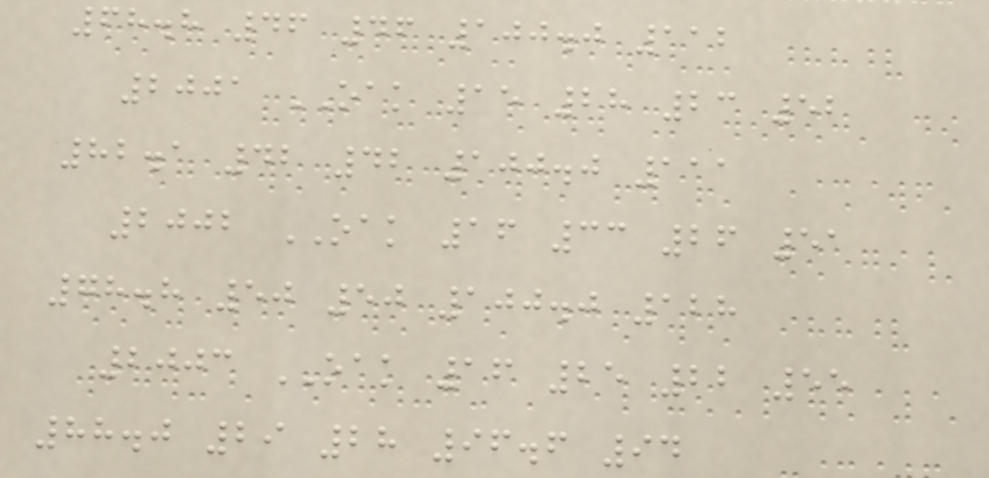68.8 46 46 100.0 112
2001 OAK 15 28 23 52
82.1 42 42 100.0 111
2002 OAK 16 33 26 51
78.8 50 50 100.0 128
2003 OAK 16 25 22 55
88.0 29 28 96.6 94
